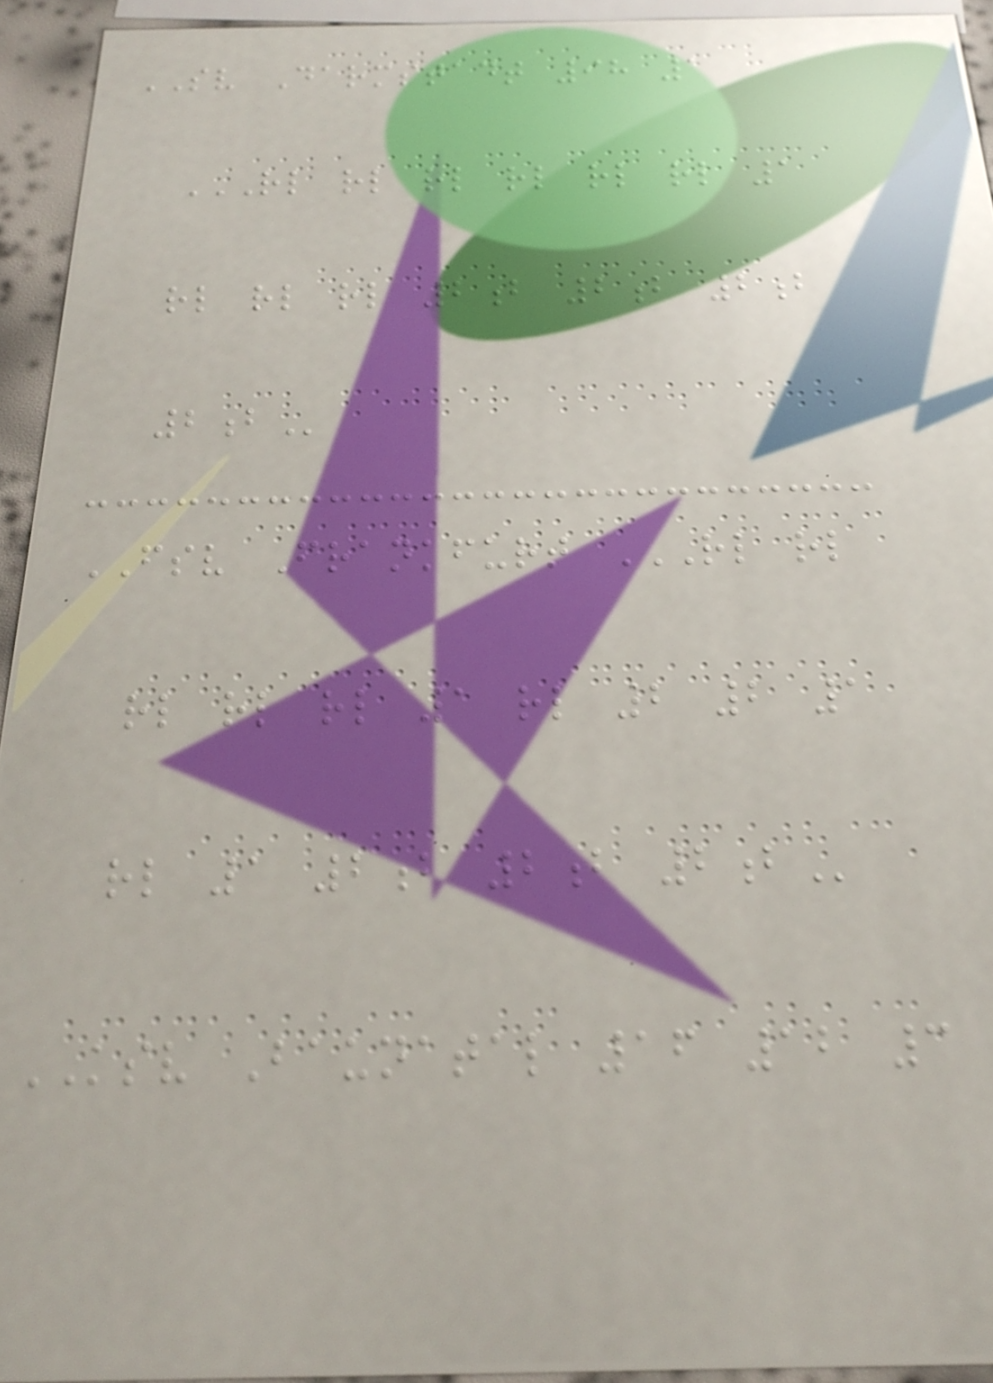SV Darmstadt 98 1
RL RL RL RL RL RL 1
RL RL RL 2B 2B 2B
2B
FSV Frankfurt RL RL
RL RL RL 1 RL 2 2 1
RL 1 2B 2B 2B
KSV Baunatal 16 12 3
